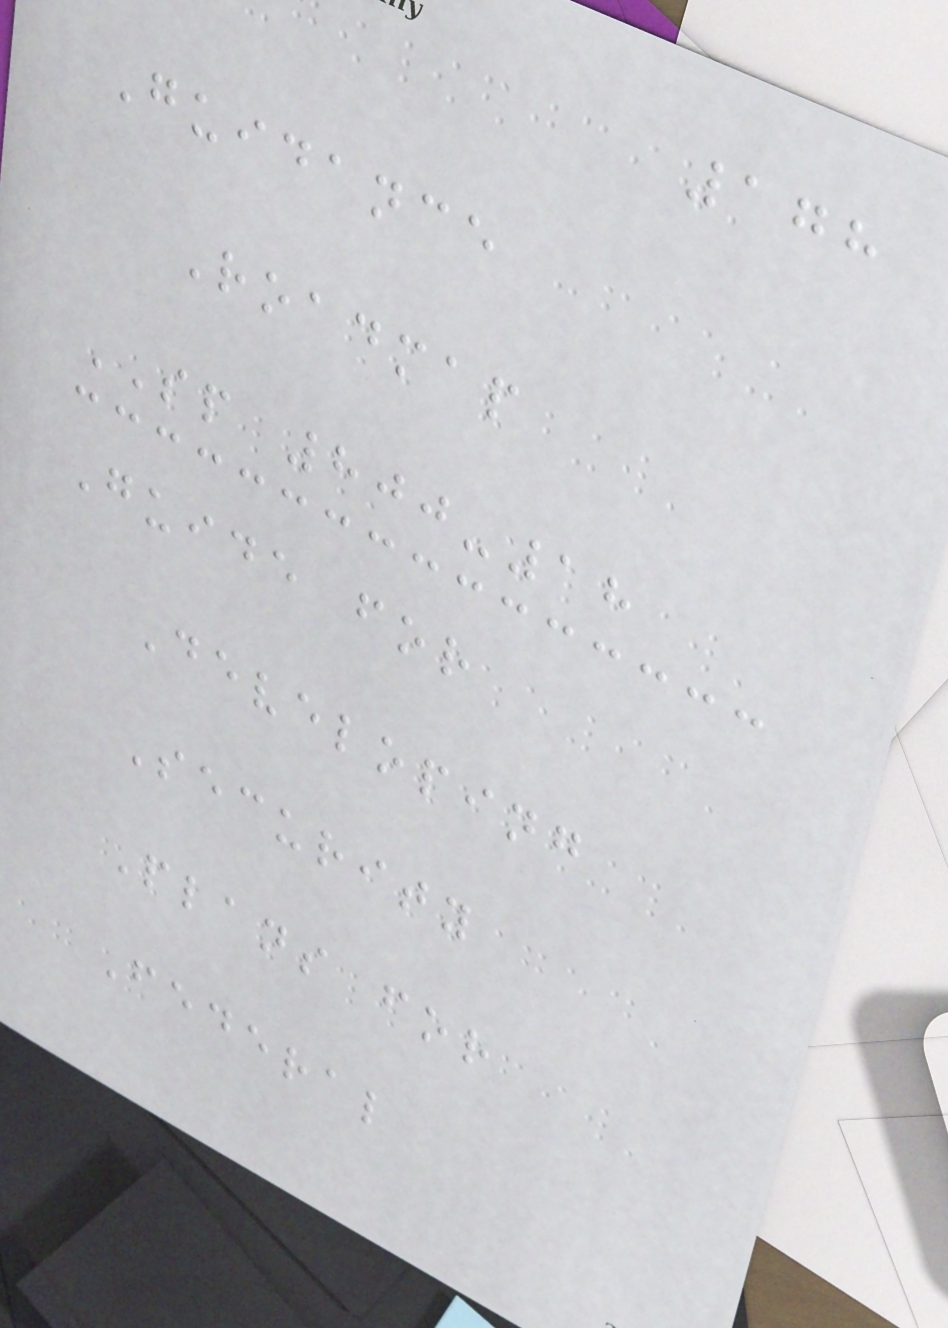178
Guidance
Roadmap
SP 800-18
Guide for
Developing
Security
Plans for
Federal
